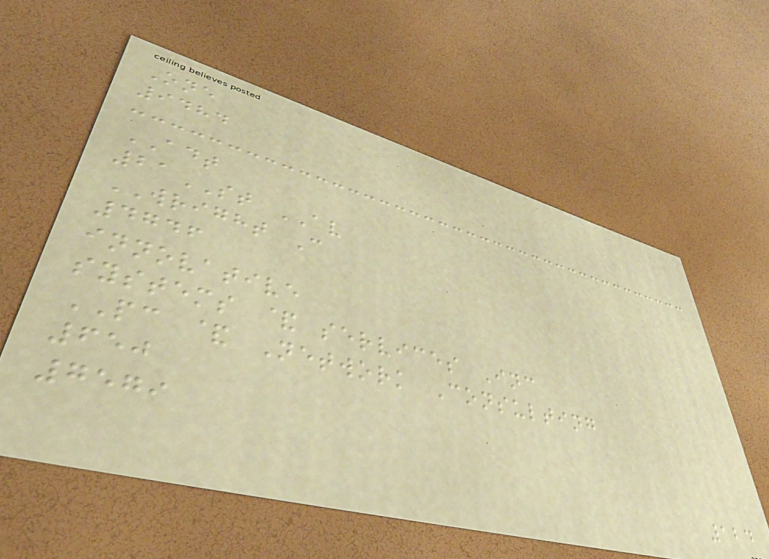One
9484
ADT
21ST AV
WRIGHT C
4746
innovative
systems & services Inc
PC & Network Consulting
650
7579
124
